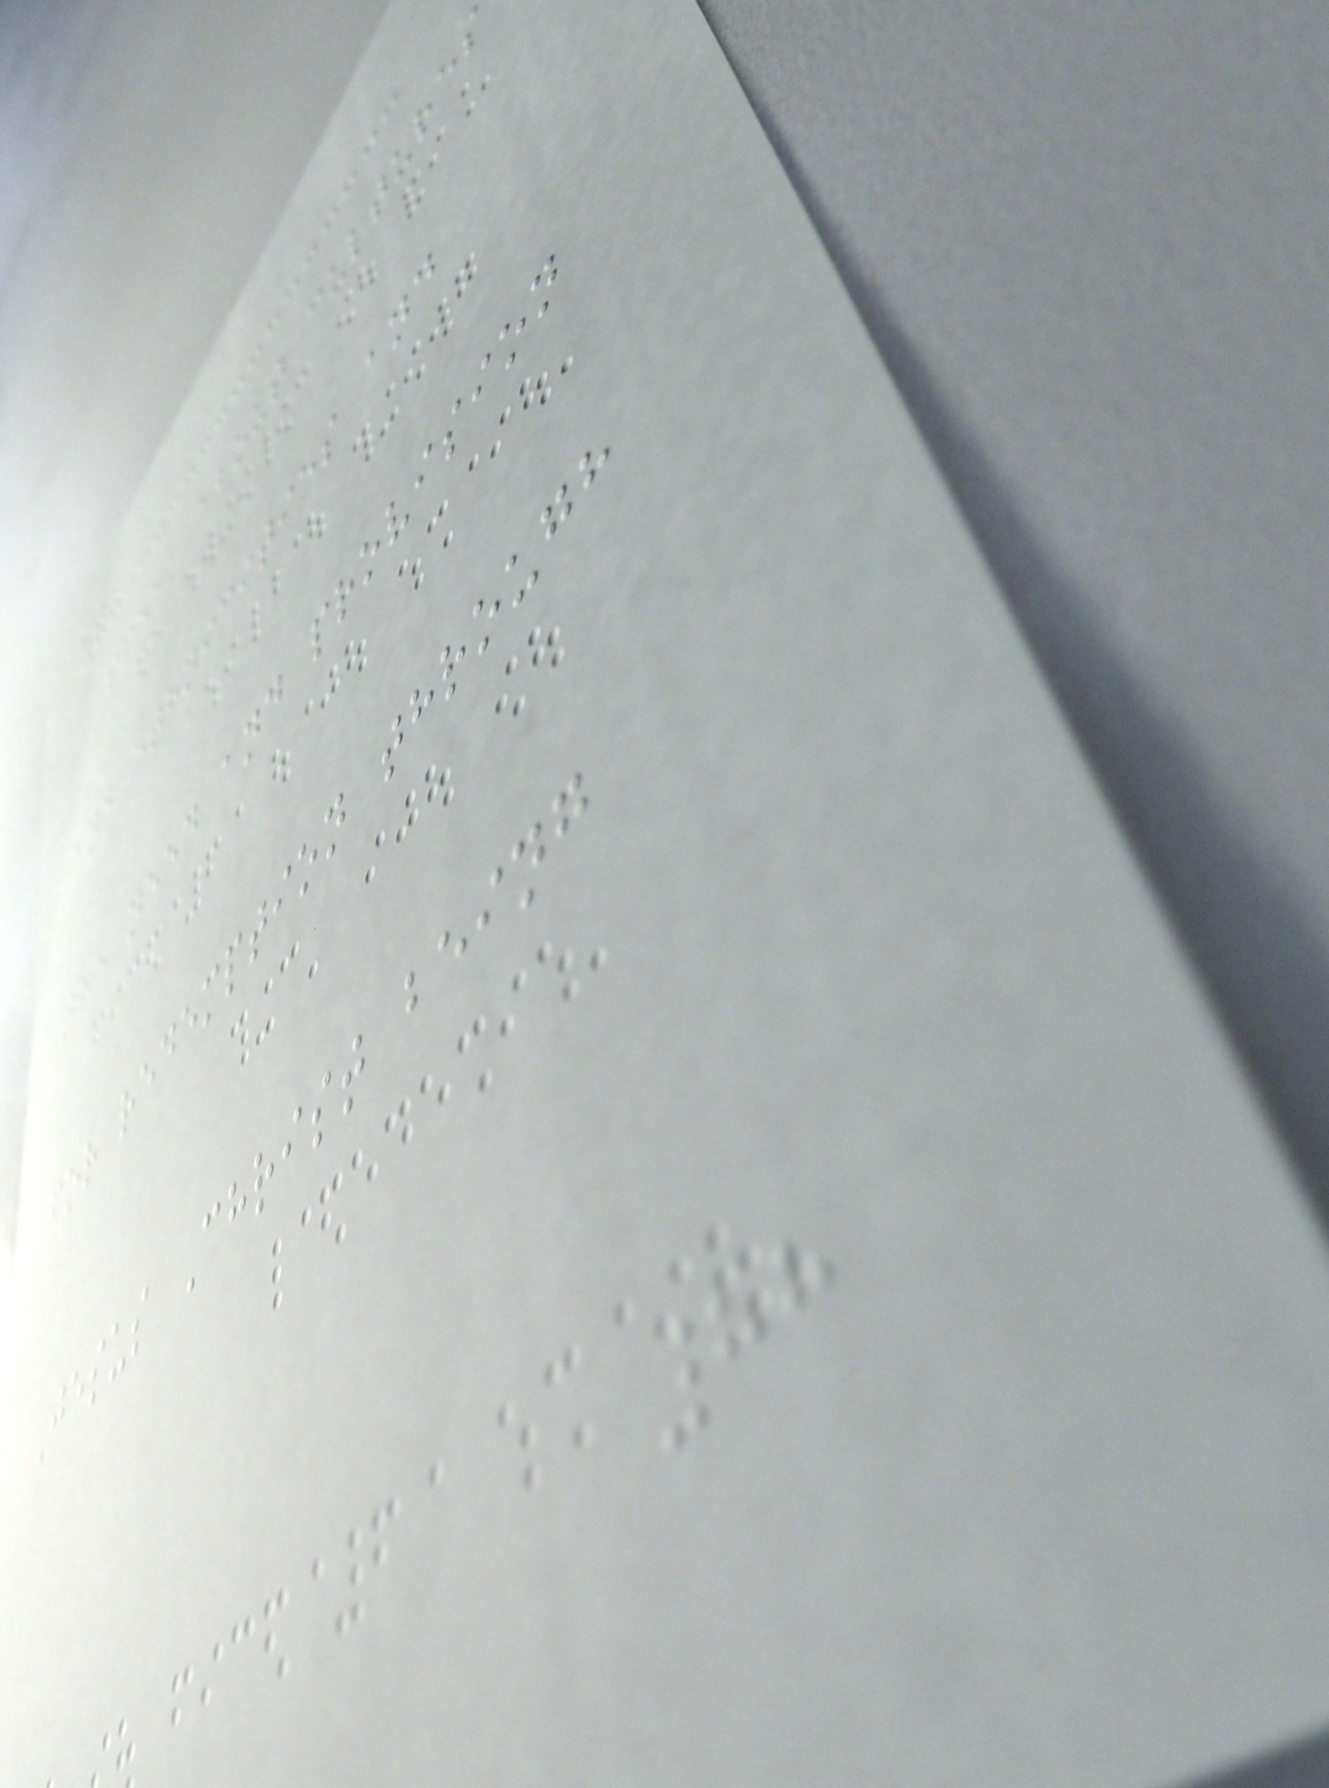speak about cultures
and ethnicities and
the need and provision
for redemption through
Jesus Christ being
88
